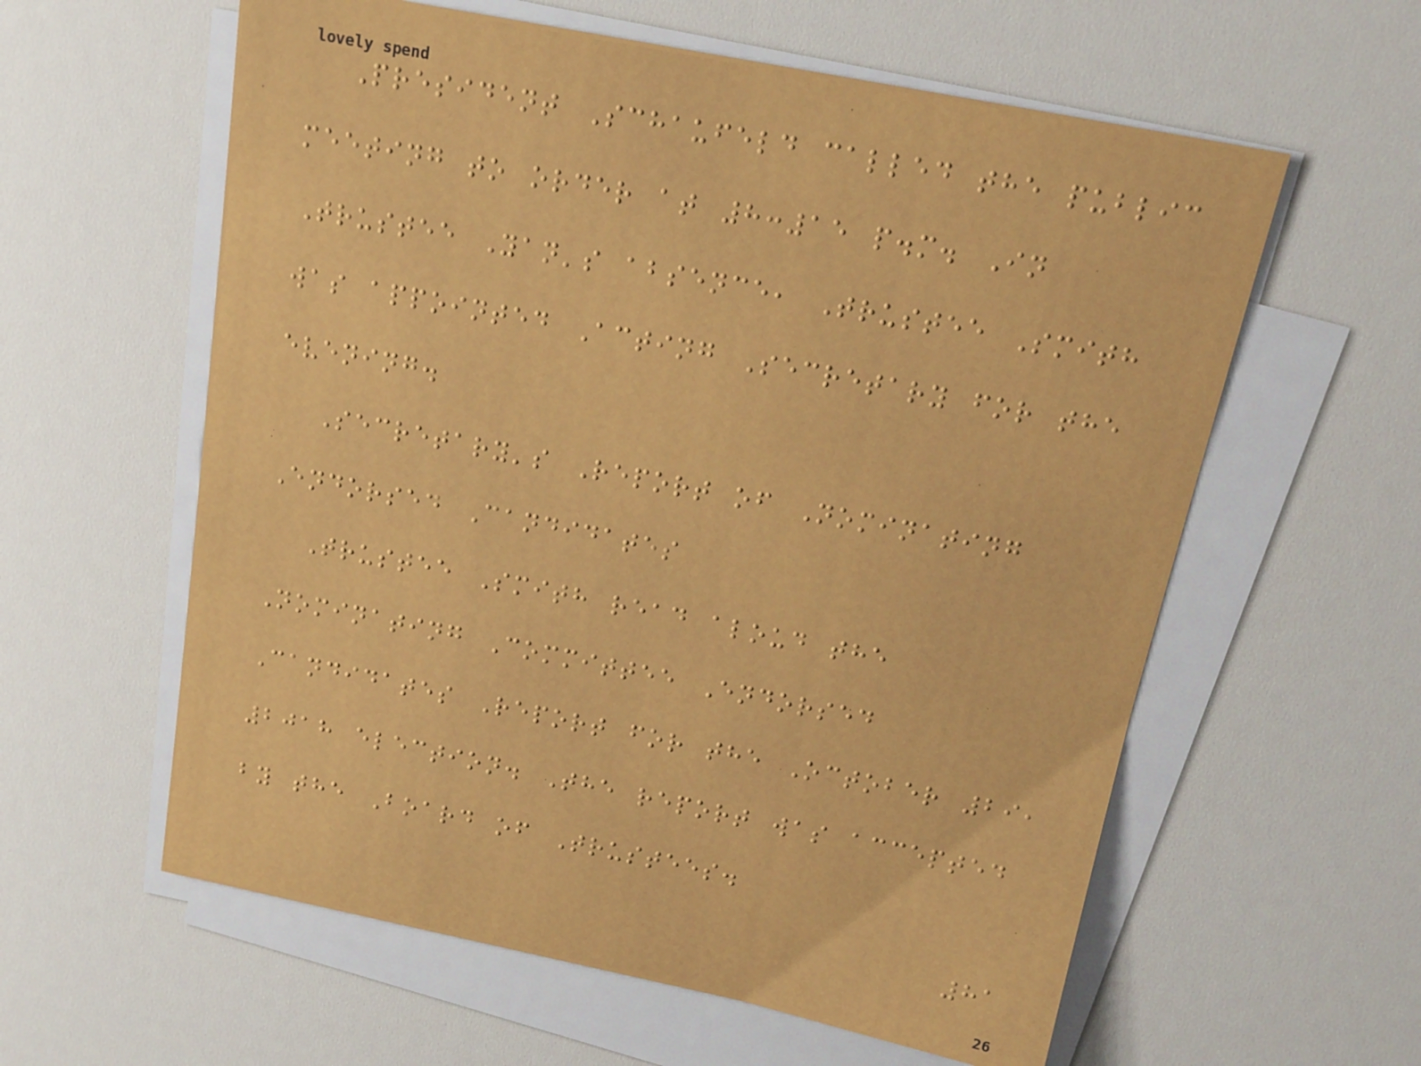President Schaufeld called the public
meeting to order at 8:15 p.m. In
Trustee Yan's absence, Trustee Smith
was appointed Acting Secretary for the
evening.
Secretary's Report of Nominating
Endorsed Candidates
Trustee Smith read aloud the
Nominating Committee Endorsed
Candidates Report for the October 29,
2018 election. The report was accepted
by the Board of Trustees.
81
